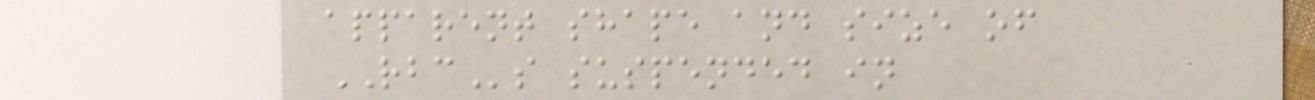apparent shape and size of
RBCs suspended in
